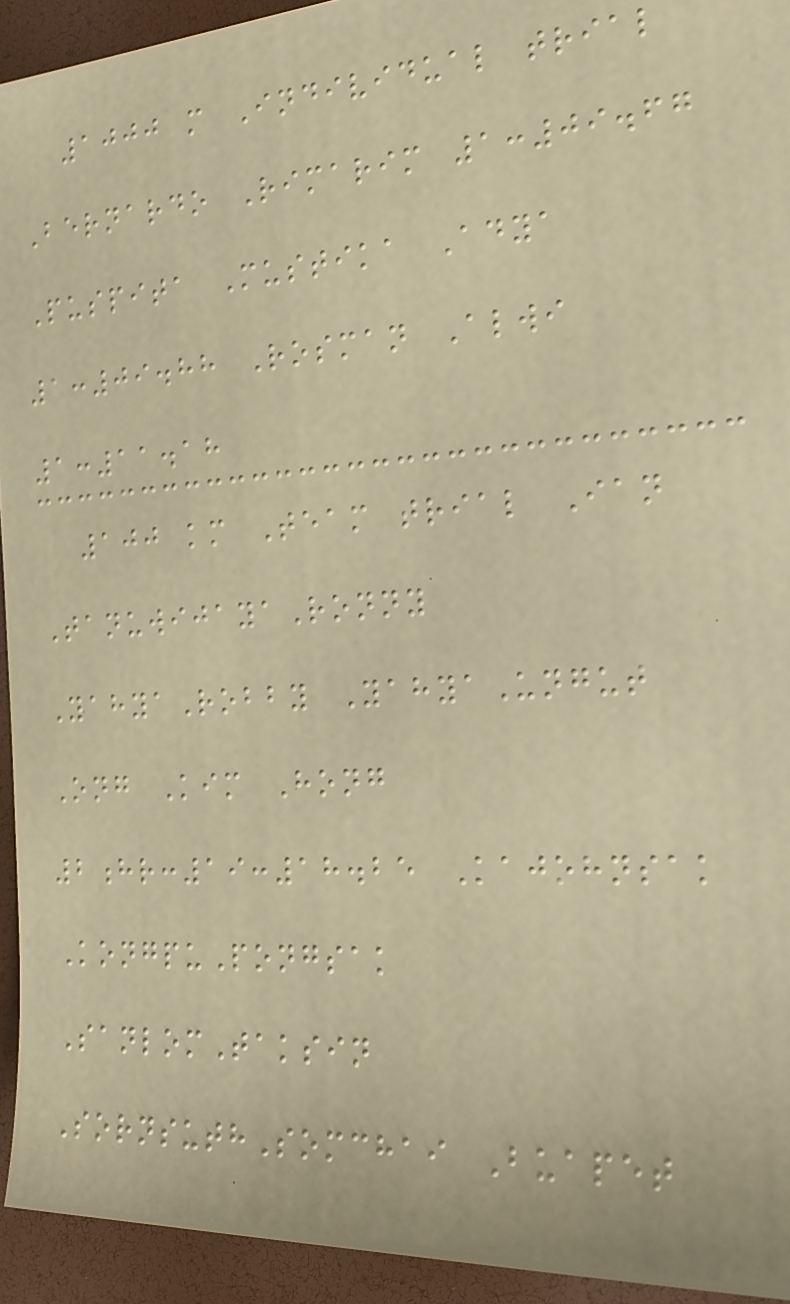1000 m Individual trial
Bernardo Rimarim 1:09.67
Puspita Mustika Adya
1:09.88 Rosman Alwi
1:11.18
100 km Team trial Ian
TanuwijayaRonny
YahyaRobby YahyaUngut
Ong Kim Hong
2hr:19:18.25 Kajohnsak
KongpuPongsak
SanlomTaksin
SornsuthSomchai Buapet
